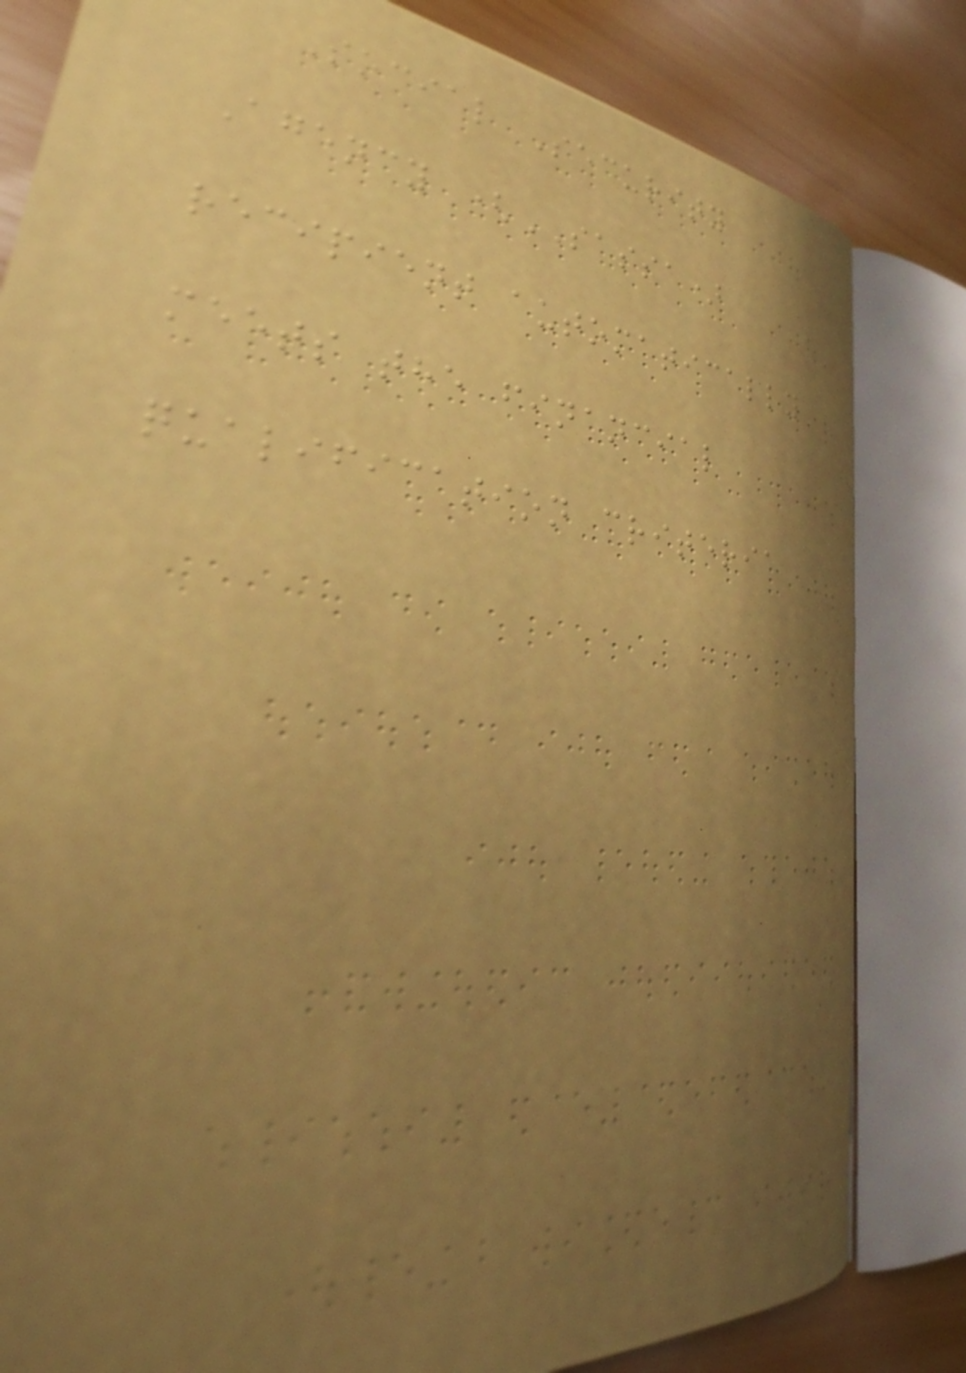Social Security
Agency (SASSA)
recipient automatically
meets the financial
qualification criteria
